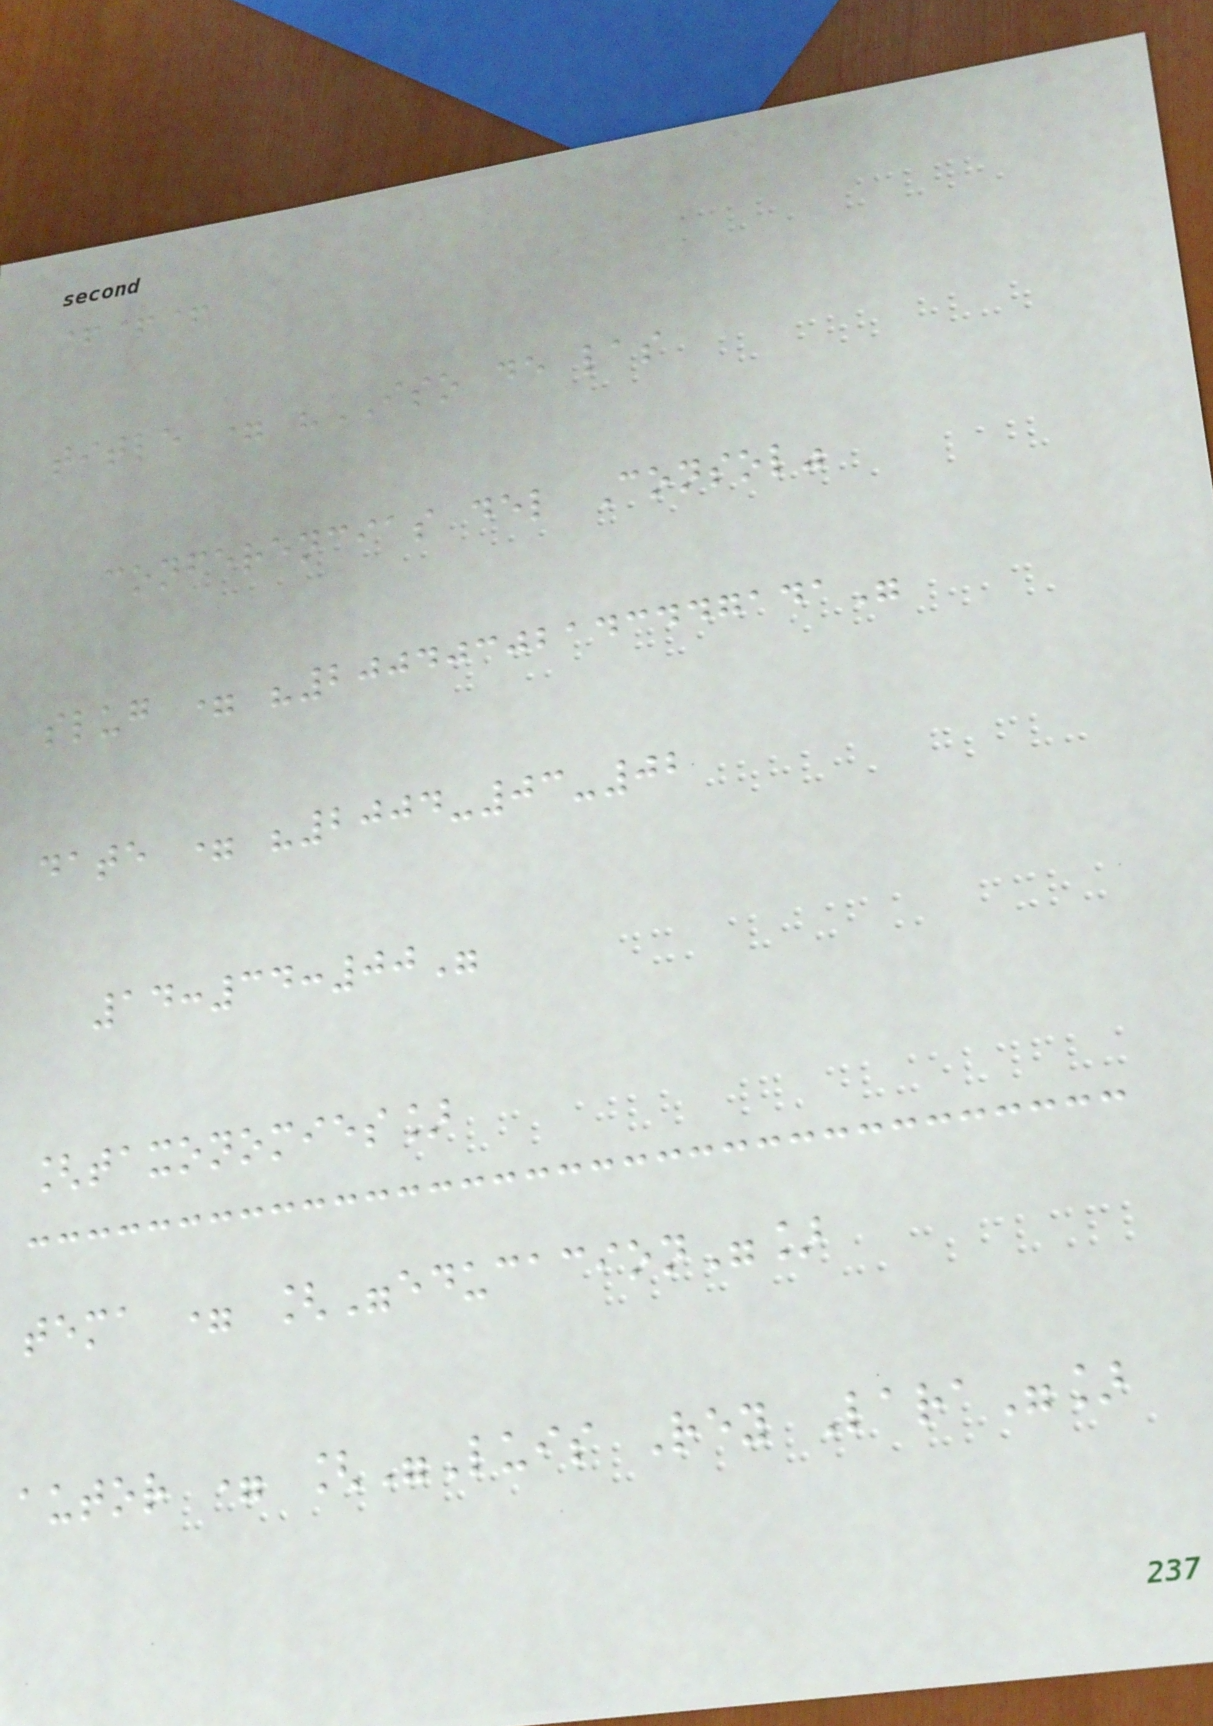+++
title = "ISO de las
conferencias del Consol"
slug = "20040302143447141"
date = "2004-03-02
14:34:00"
[taxonomies]
tema = ["educacion"]
autor = ["Luis Rey Lara"]
